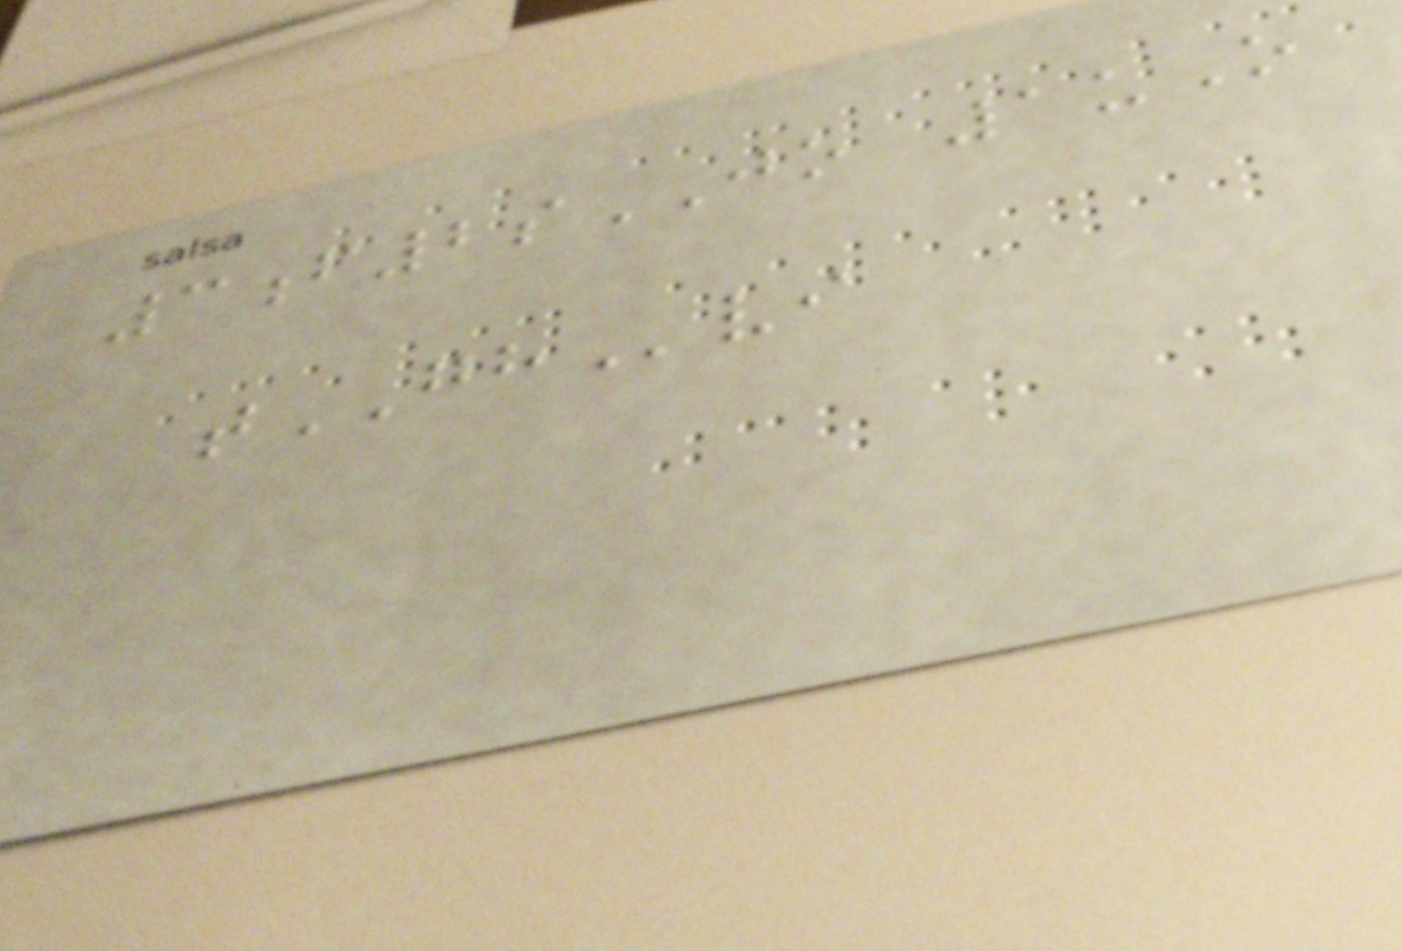3f2sJO 1uO
tGHvi
